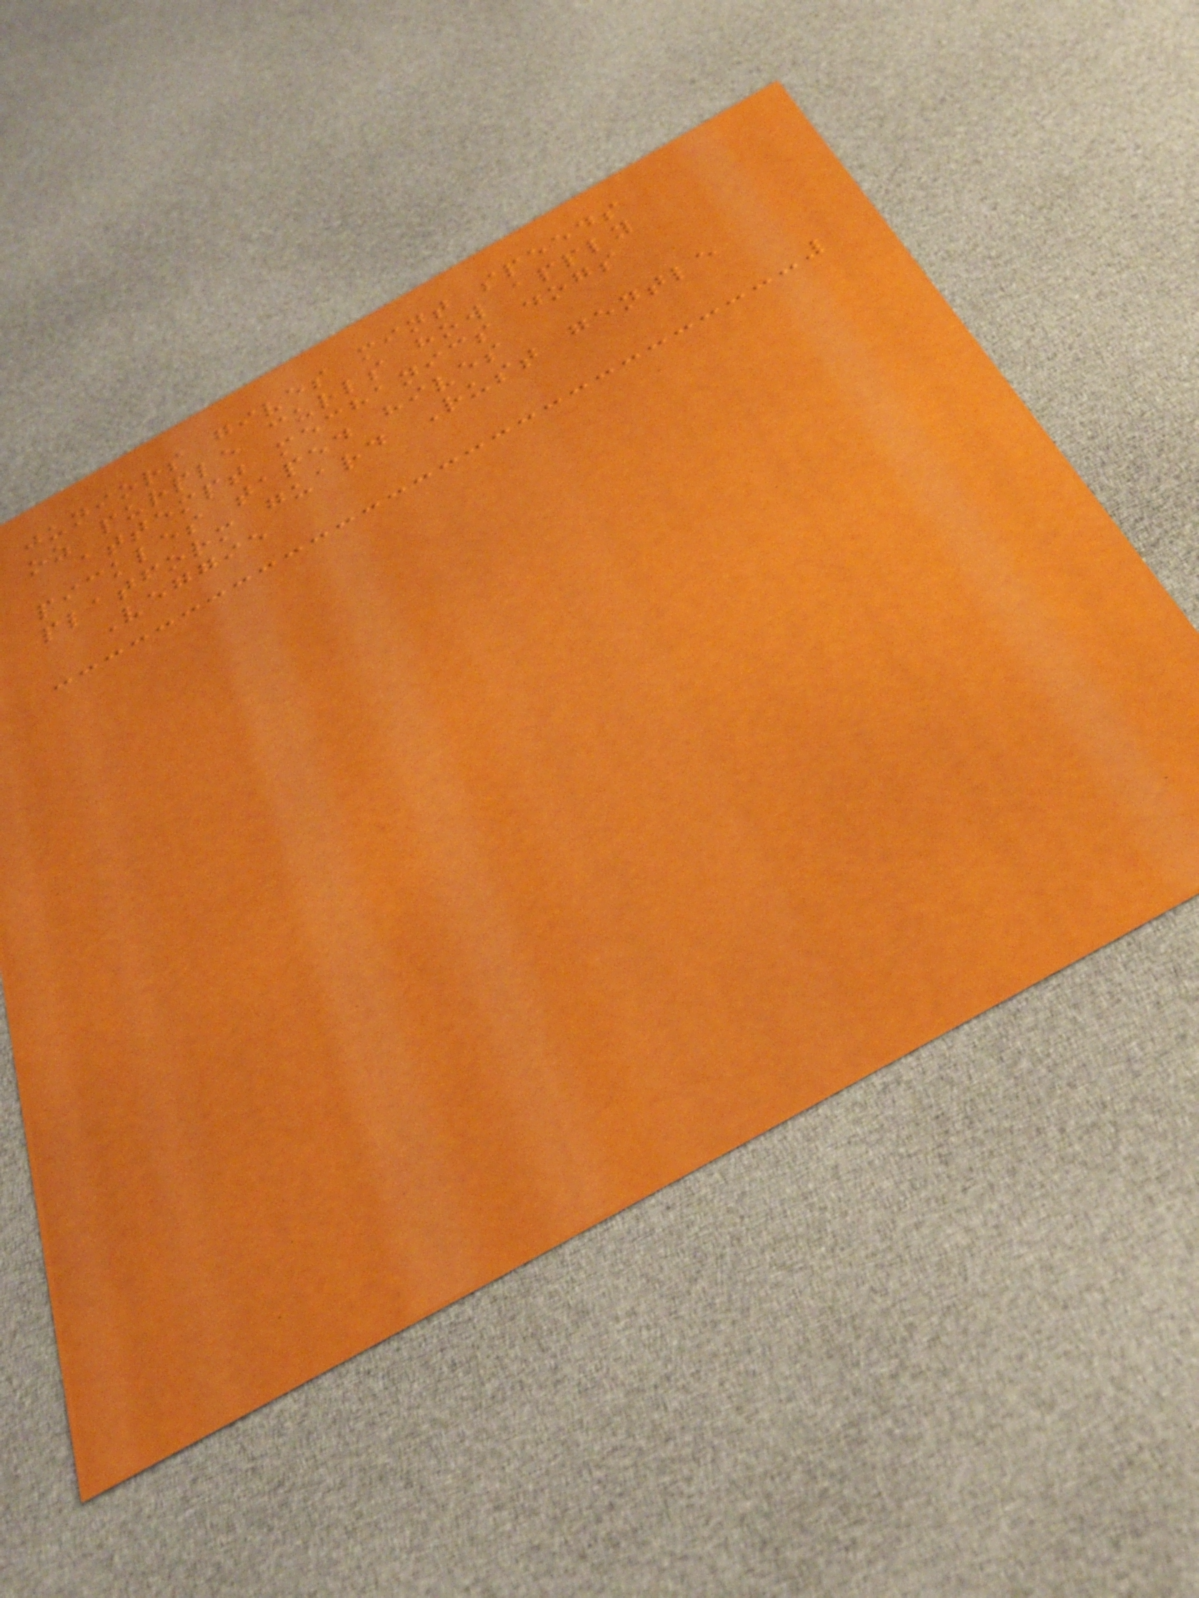juniors gives mint speeds
oz purple curls how apply
attempt mechanics dogs
pickles taped hives
platform guard Rust gentle
Veggie
